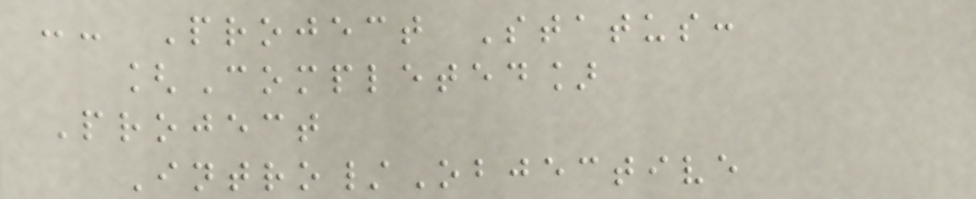-- Project Status:
[Completed]
Project
Intro/Objective
